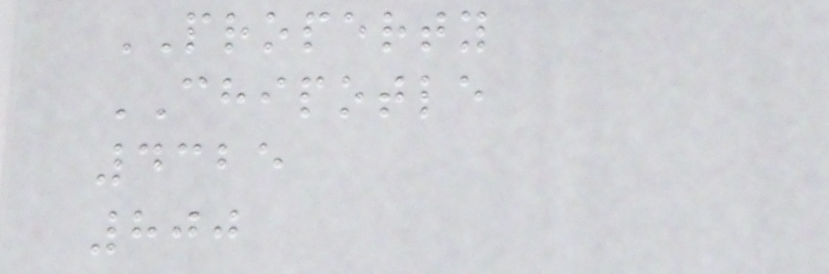PROPERTY
CHIPOTLE
4325
800
